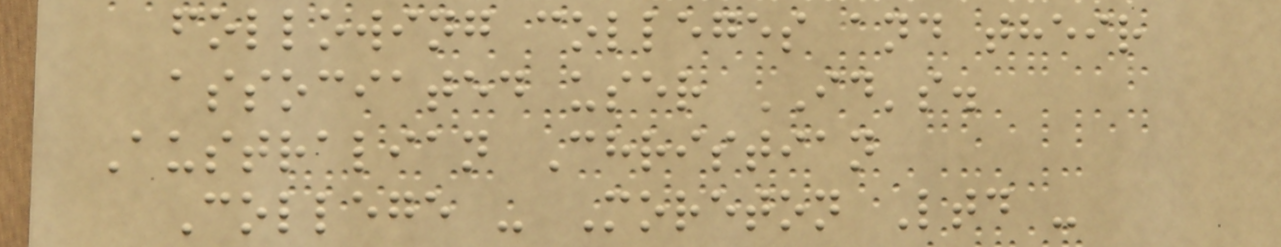following colleges and their
associated user ID's.
Australian Christian
College - Moreton Ltd -
